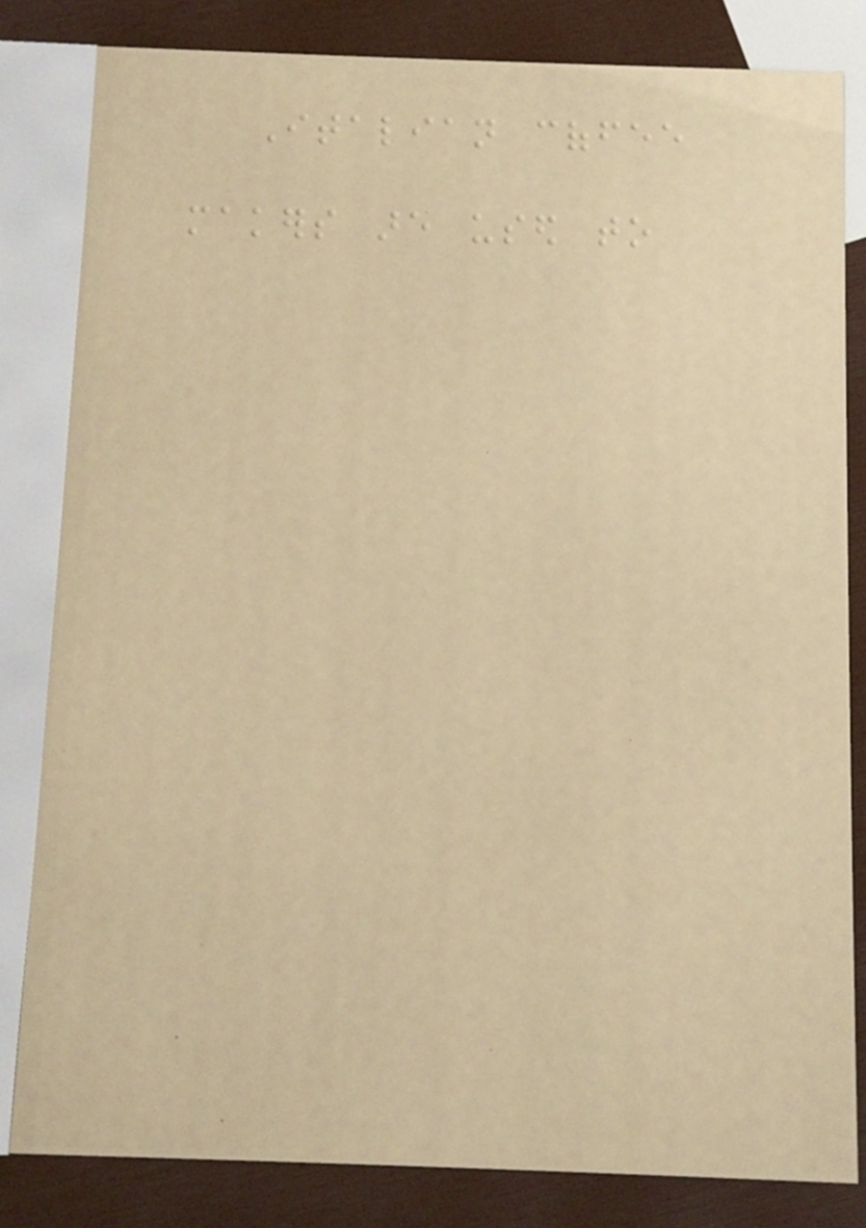Italian coffee
makers are used to
